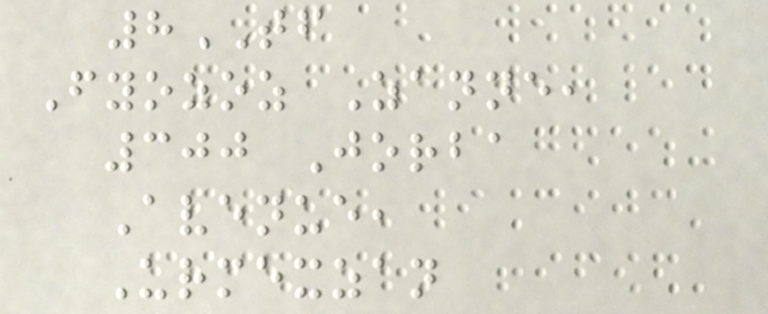8TF
Fyozoz Zanne,
300 Jorba
Avenue,
Urmexzan
